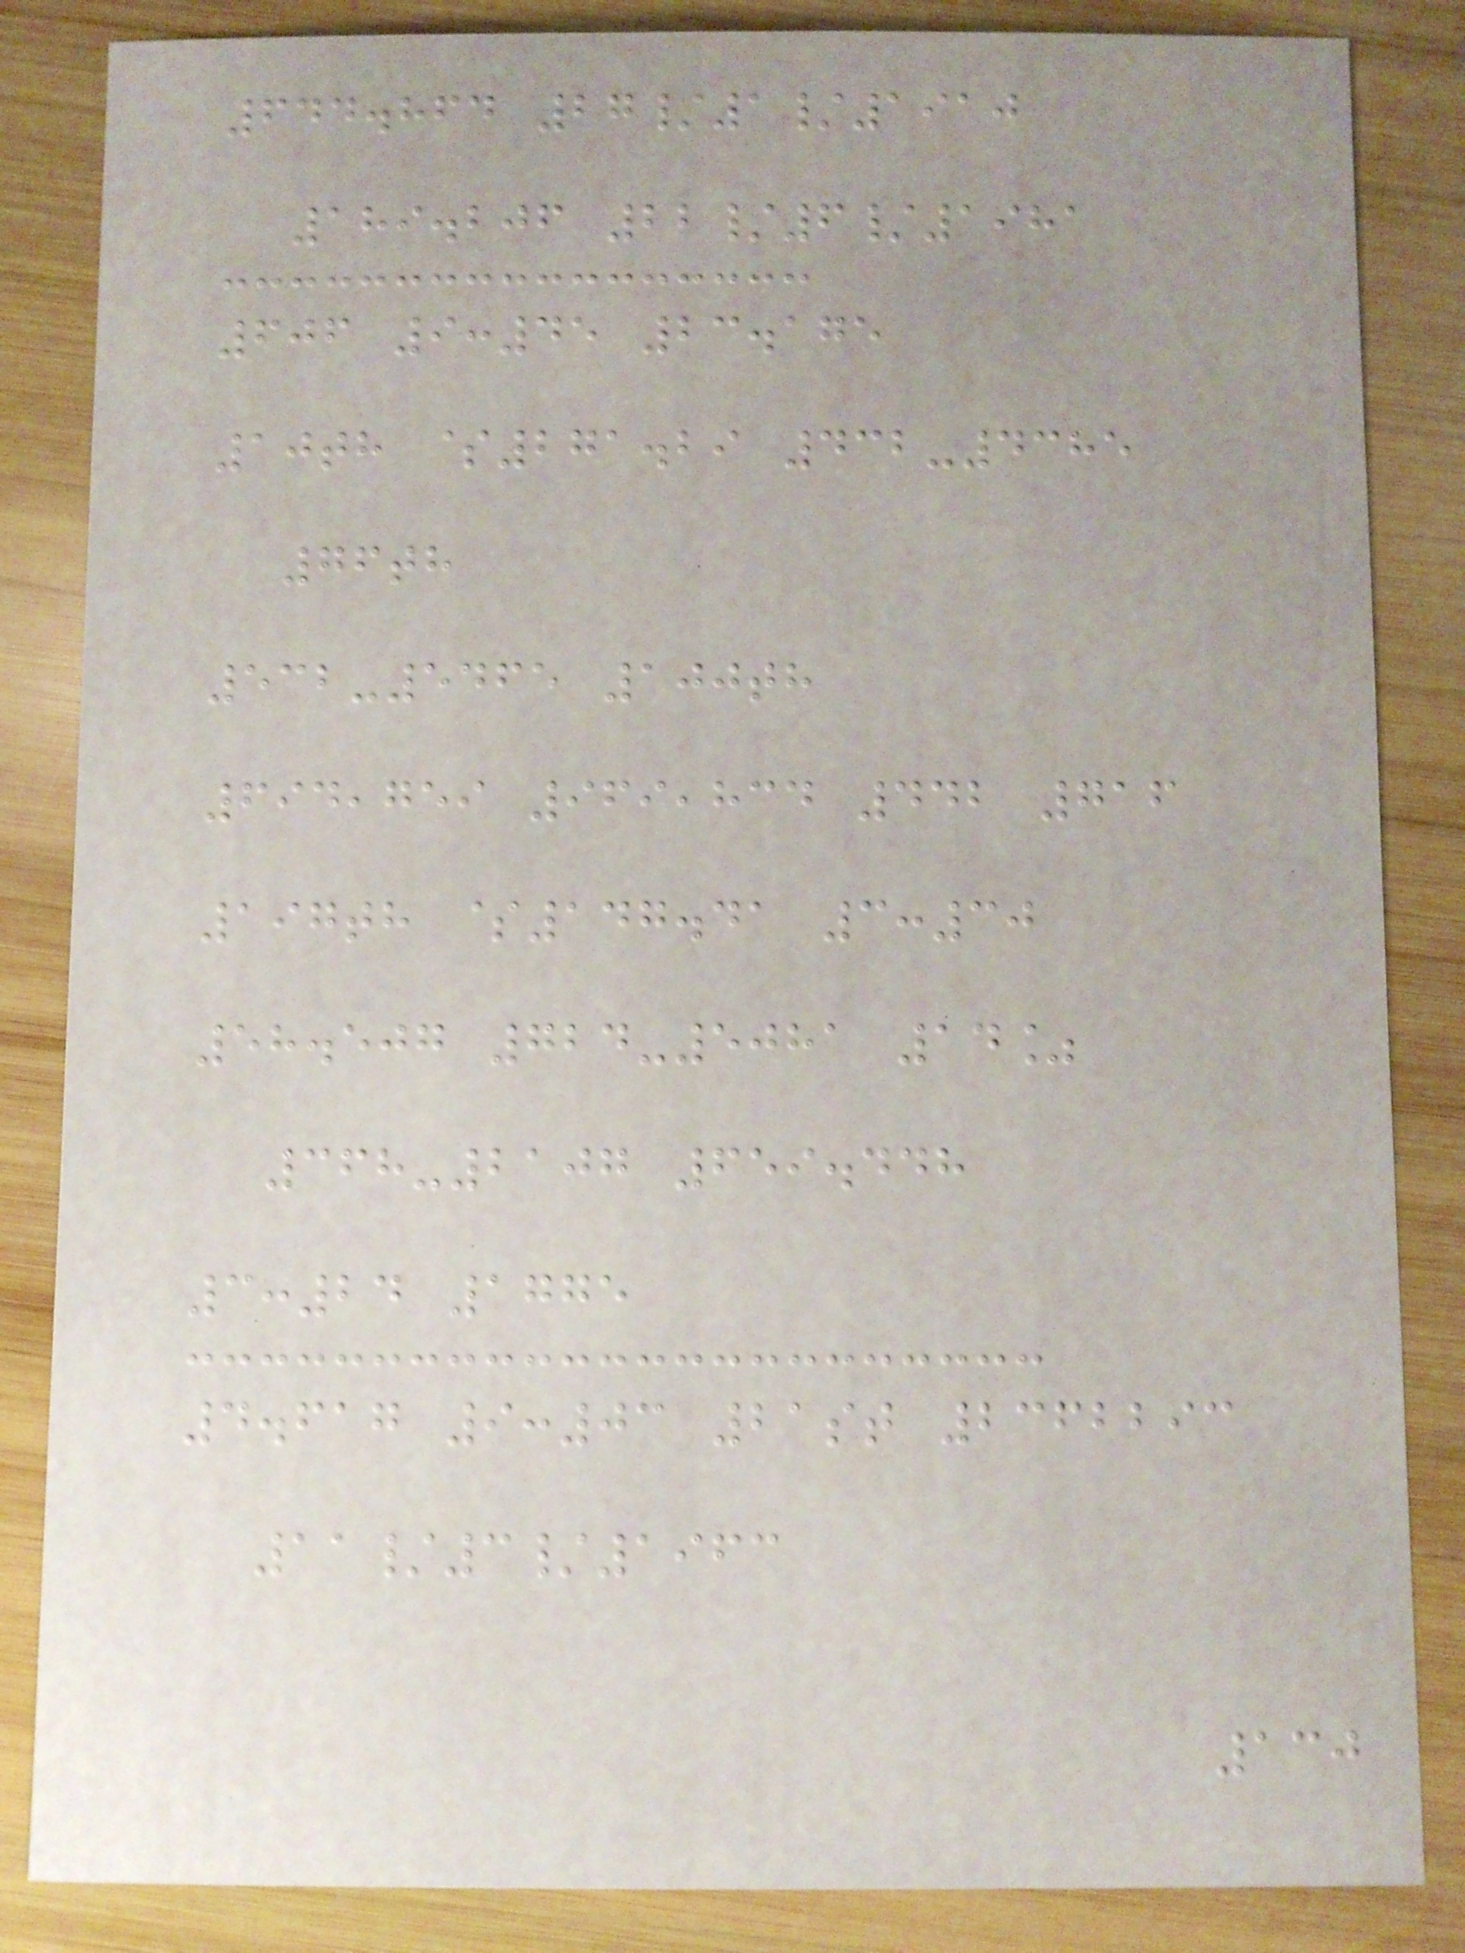644.864 27/1/1910
189.206 22/6/1981
606 9:45 23.175
10th $271.29 432-4385
76th
532-5465 100th
694,759 969,834 442 716
197th $147.41 3:30
58.507 724-5081 14%
368-2107 659.448
3:24 1775
4.617 9:03 21st 2362293
11/3/1963
130
